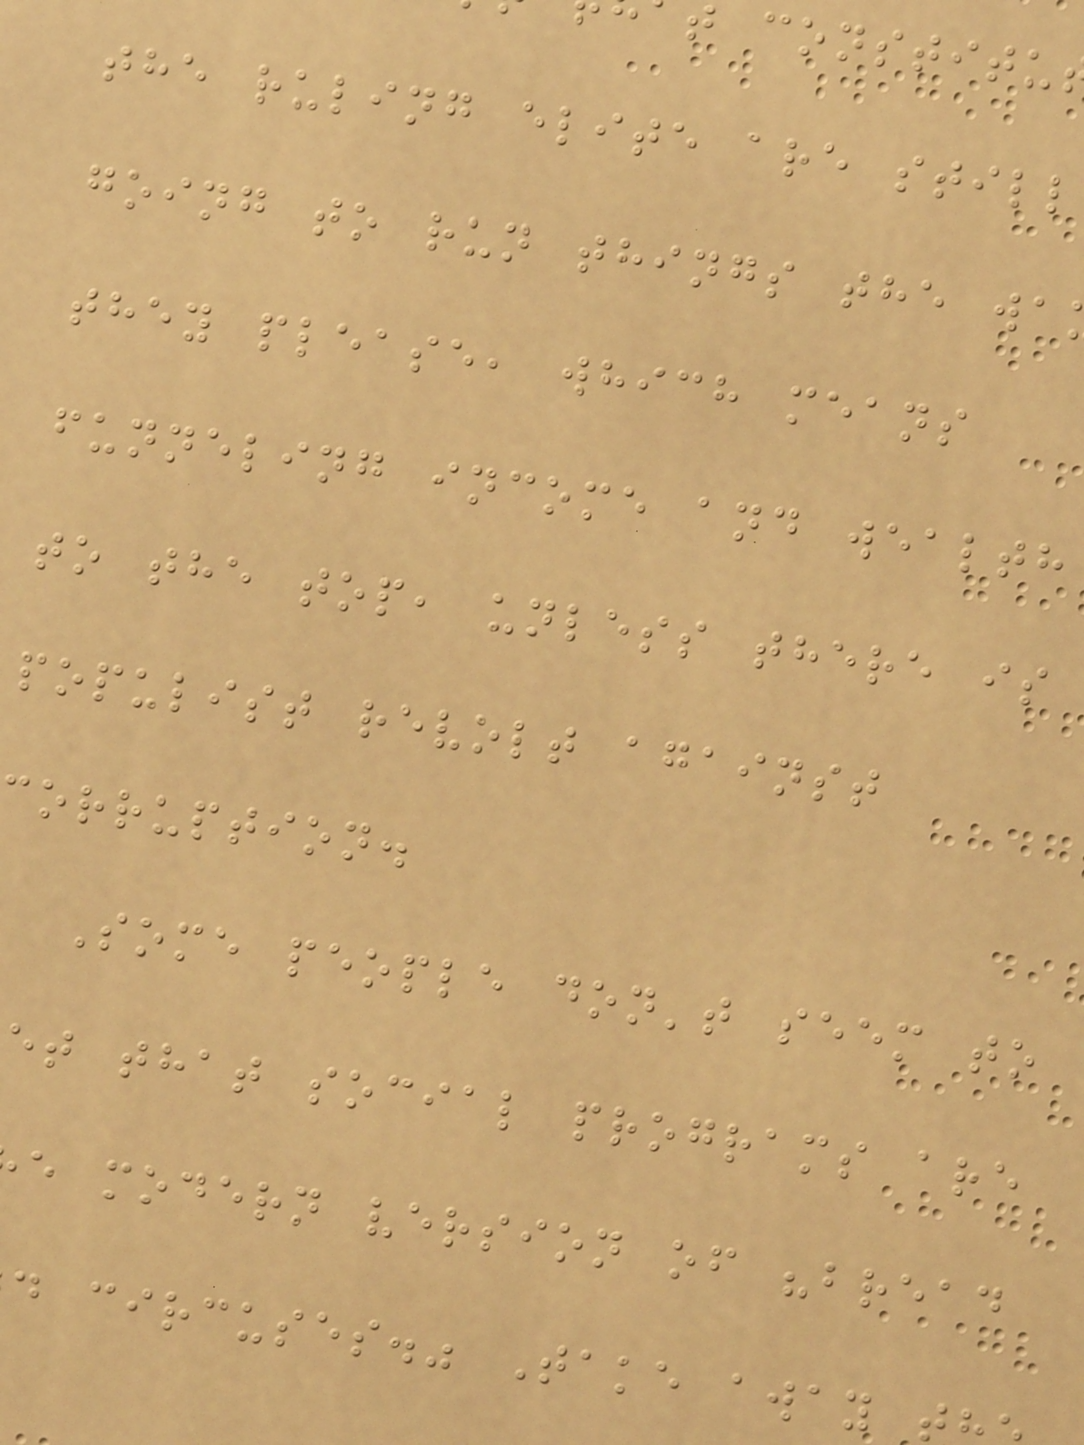t constitu
the ruling elite are still
going to run things the wa
they please, which means
funneling income and wealth
to the top, unless there is
populist revolt against
corruption.
Some people don't seem to
et that social programs are
e modern version of "bread
d circuses." Take away t
